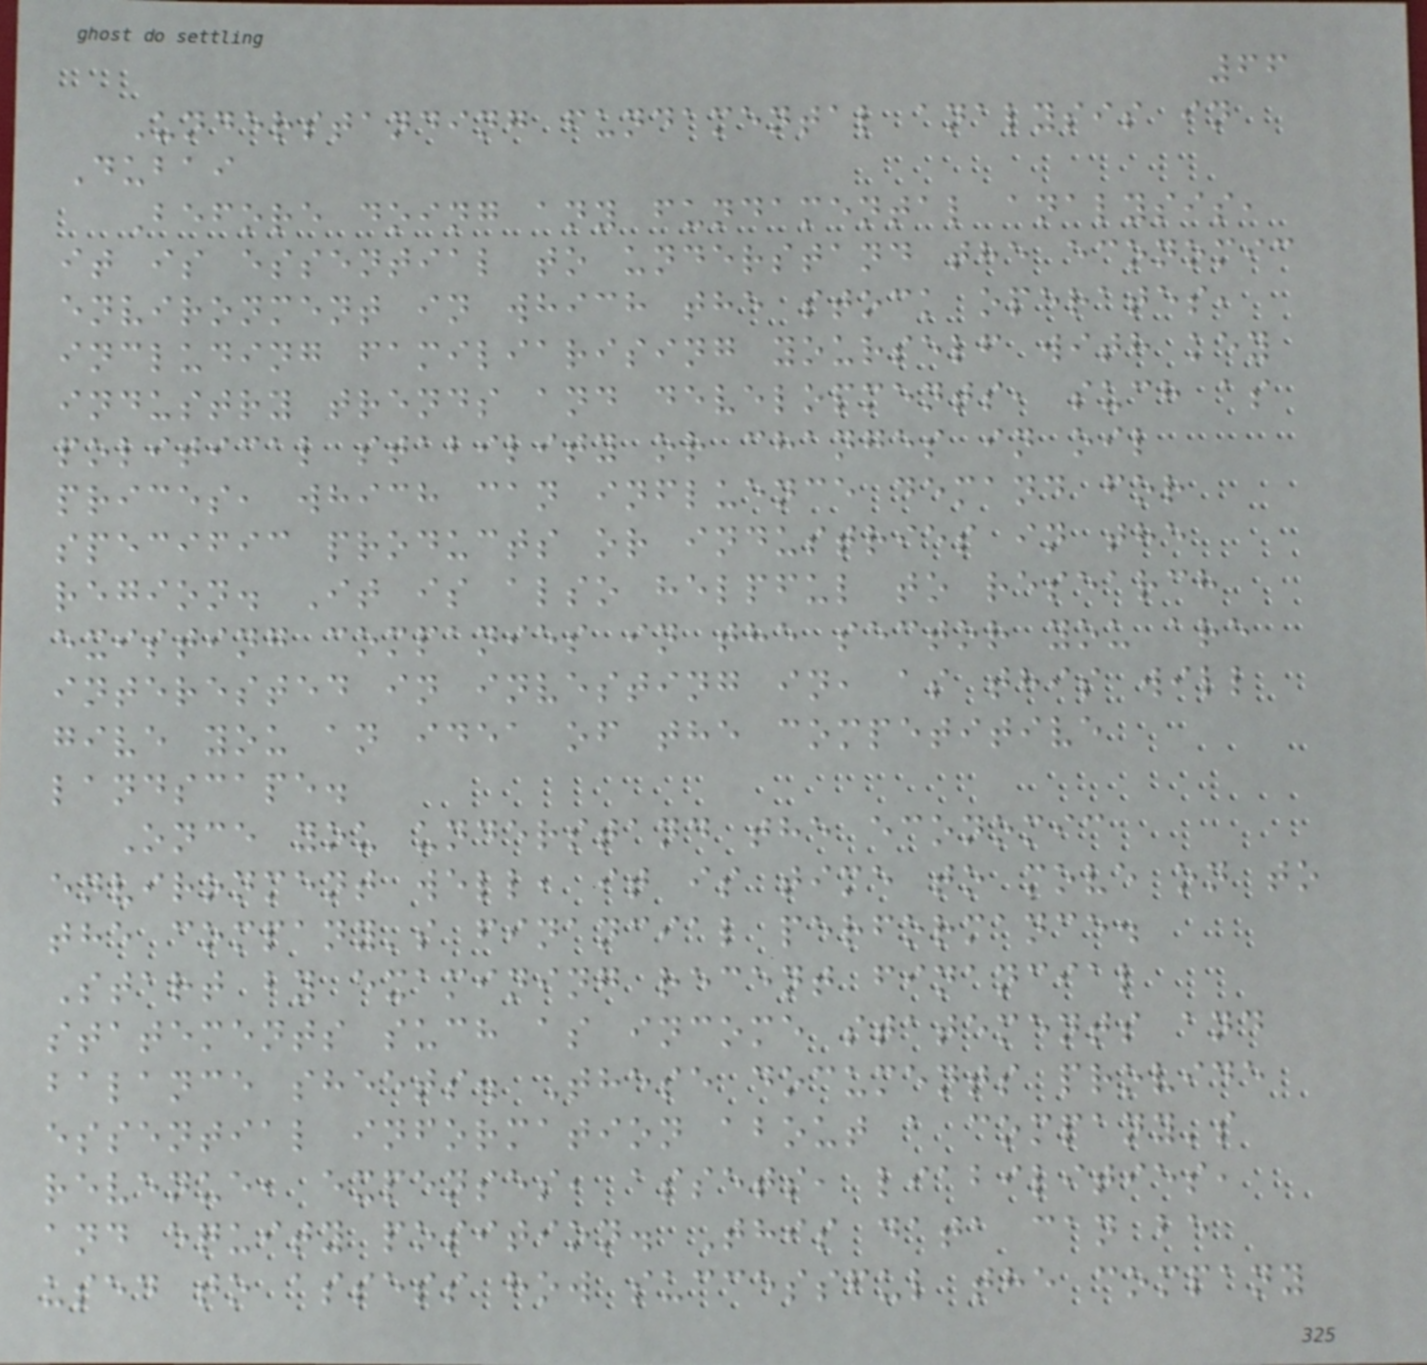66
Understanding fundamental analysis in
Dubai
Before doing any fundamental analysis,
it is essential to understand the economic
environment in which the stock operates,
including familiarising yourself with key
industry trends and developments, such as
political stability or changes in oil
prices, which can influence demand for
specific products or industries in the
region. It is also helpful to research
existing companies in the sector you are
interested in investing in, as this will
give you an idea of the competitive
landscape.
Once you understand the economic
environment well, it is time to move on to
the company's financial performance.
Start by examining recent financial
statements such as income statements and
balance sheets. These documents provide
essential information about a company's
revenue, expenses, assets, liabilities,
and equity position. This data can be
used to assess how successful the company
